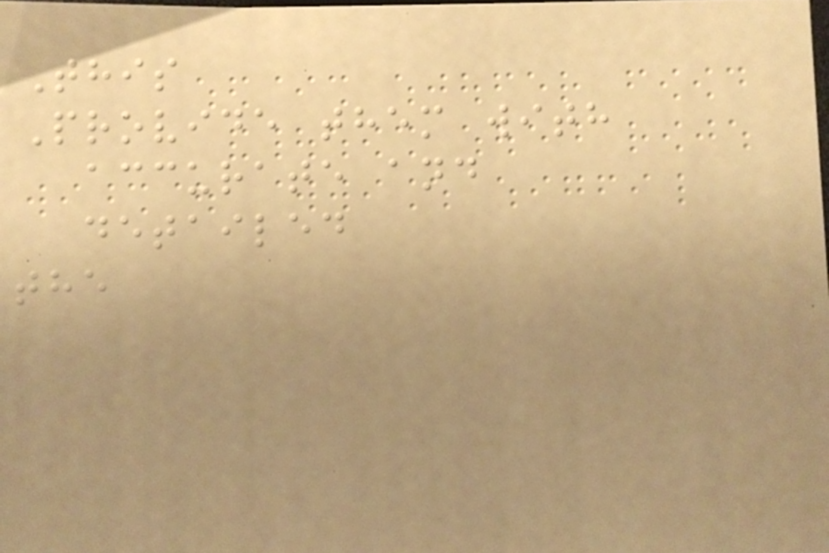This
Provide them with
accurate and
detailed
the
